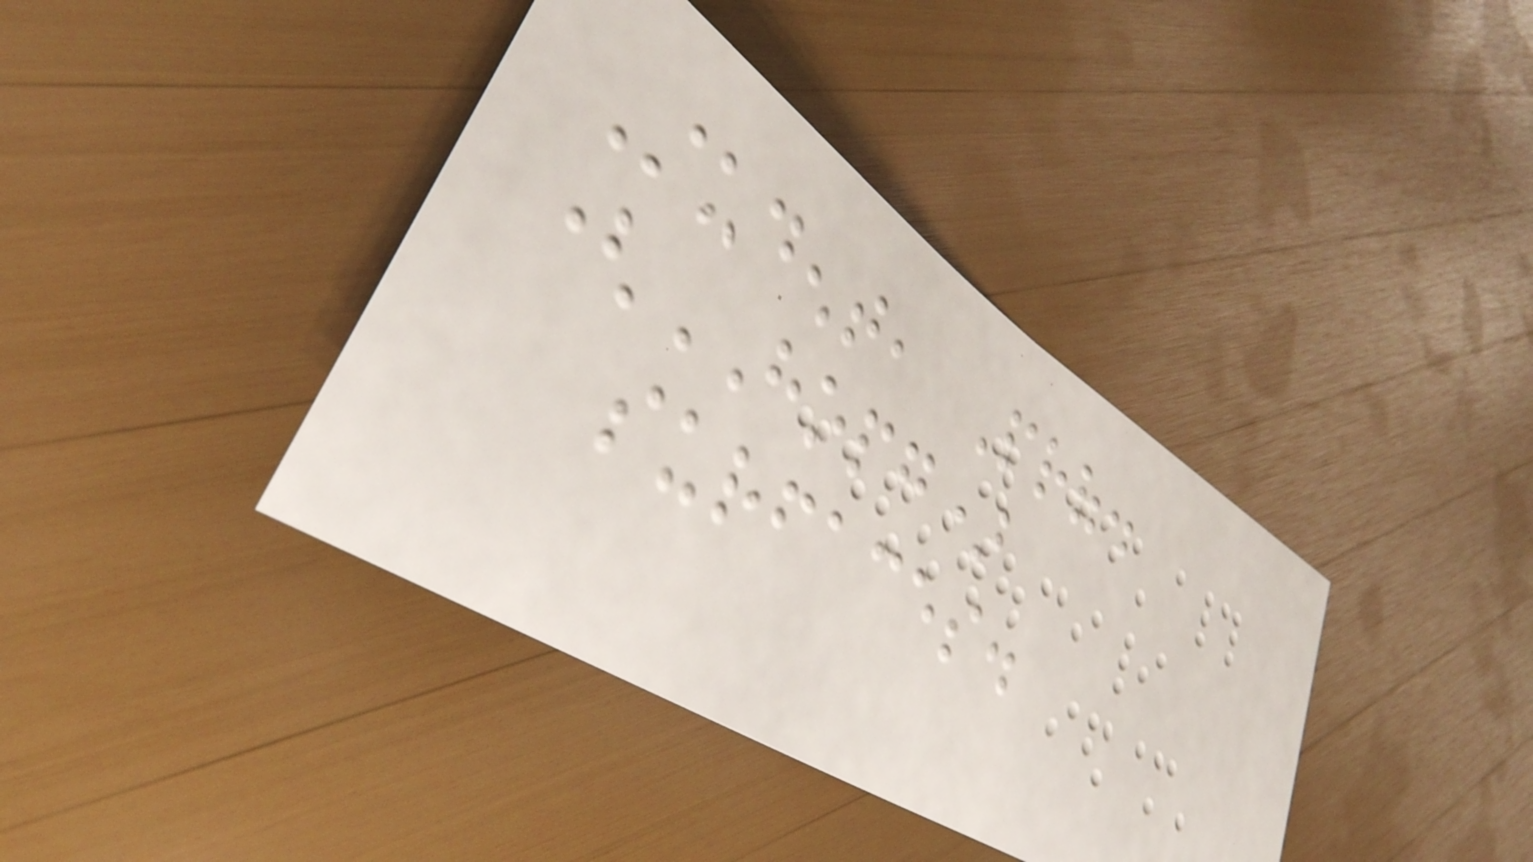Student, Prof.
(HOPG)
surfaces.
